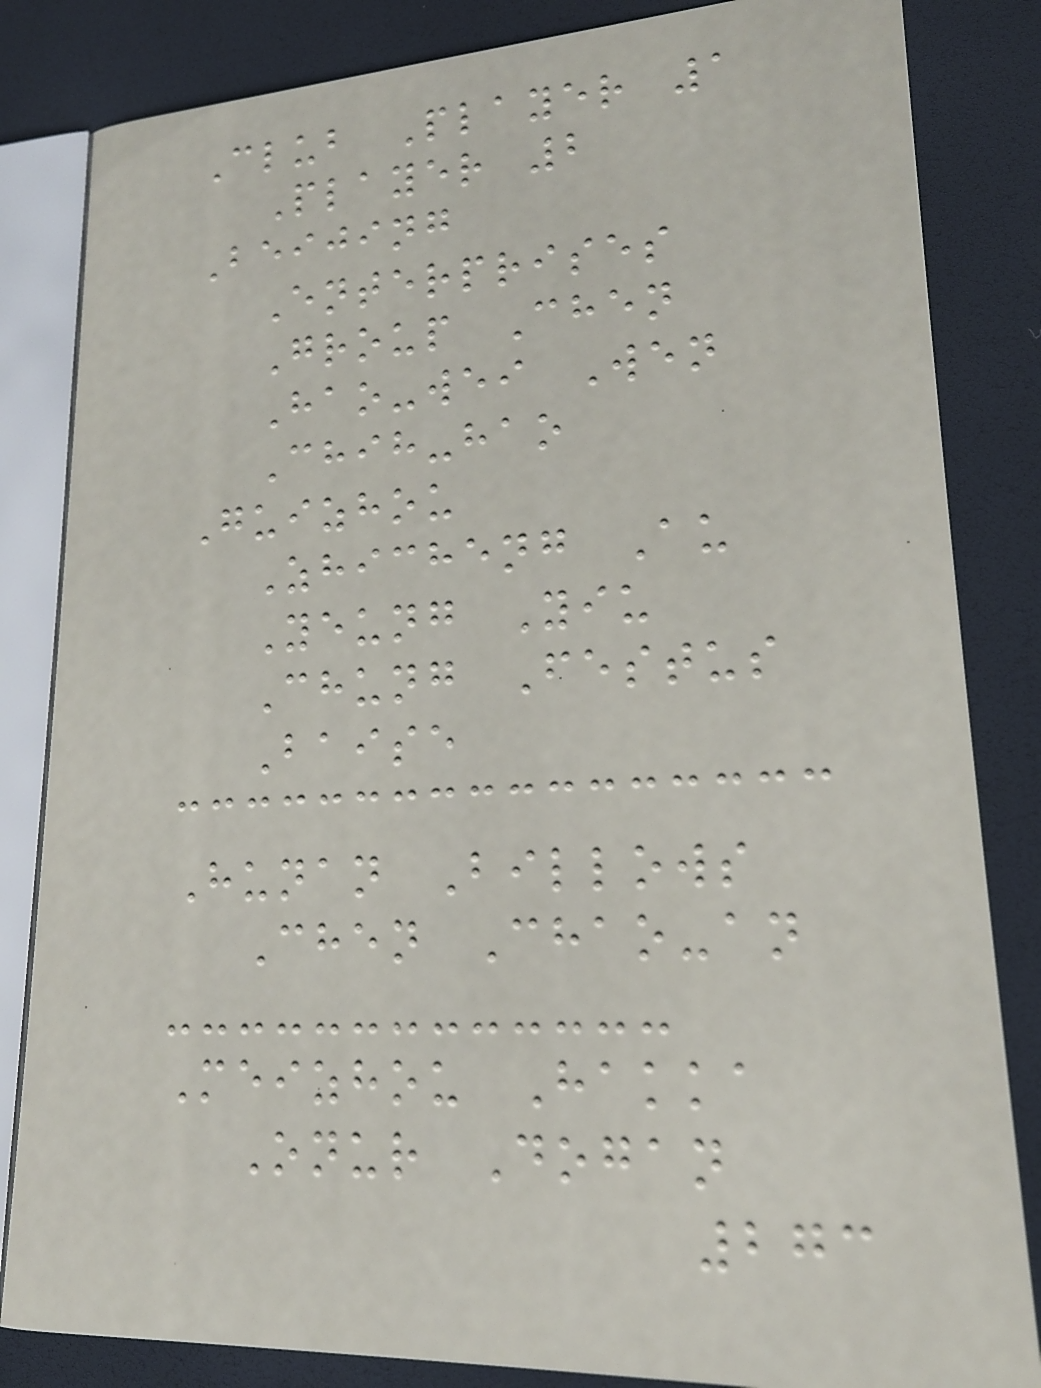Club Player 1
Player 2
Beijing
Enterprises
Group Chen
Hao-wei Wen
Chih-hao
Guizhou
Zhicheng Au
Yeung Yiu
Chung Festus
Baise
Hunan Billows
Chen Chao-an
Meizhou Hakka
Onur Dogan
273
